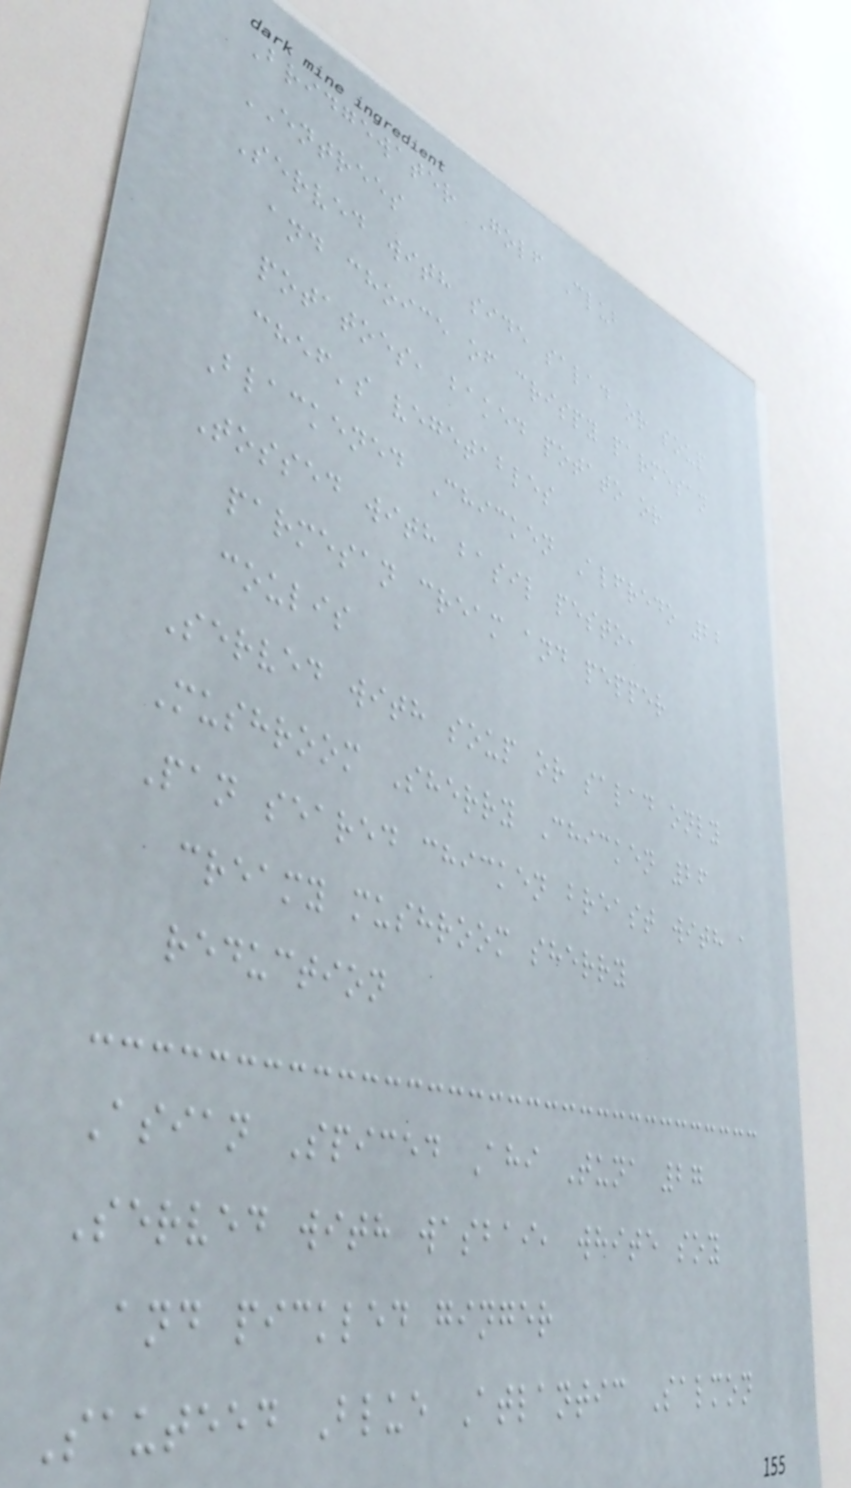Bridgewater Golf Club
ENTREES
Served with side salad or soup
and choice of crispy parmesan
potatoes, baked potato or
chef's vegetables
Blackened Chicken Alfredo 22
Tossed with basil pesto,
parmesan cream and pepper
coulis
Served with soup or salad only
Mushroom Sherry Chicken 26
Pan seared chicken breast with a
creamy mushroom sherry
reduction
Asian Spiced Ahi Tuna 27
Served with wasbai, white soy
and pickled ginger
Sauteed Blue Atlantic Salmon
